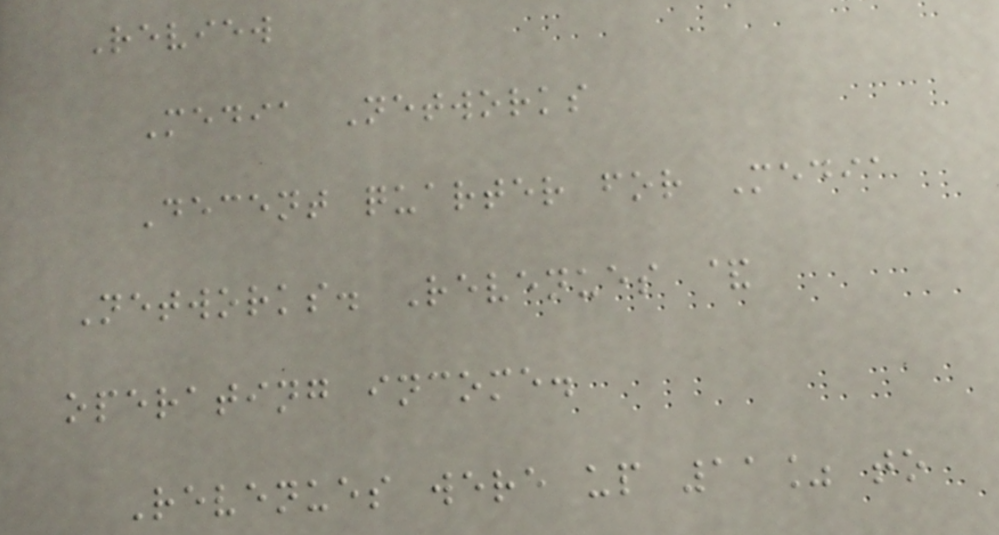Review
Media Networks
Decent quarter for Media
Networks. Revenues &
operating income.
Revenues were up 11% to
